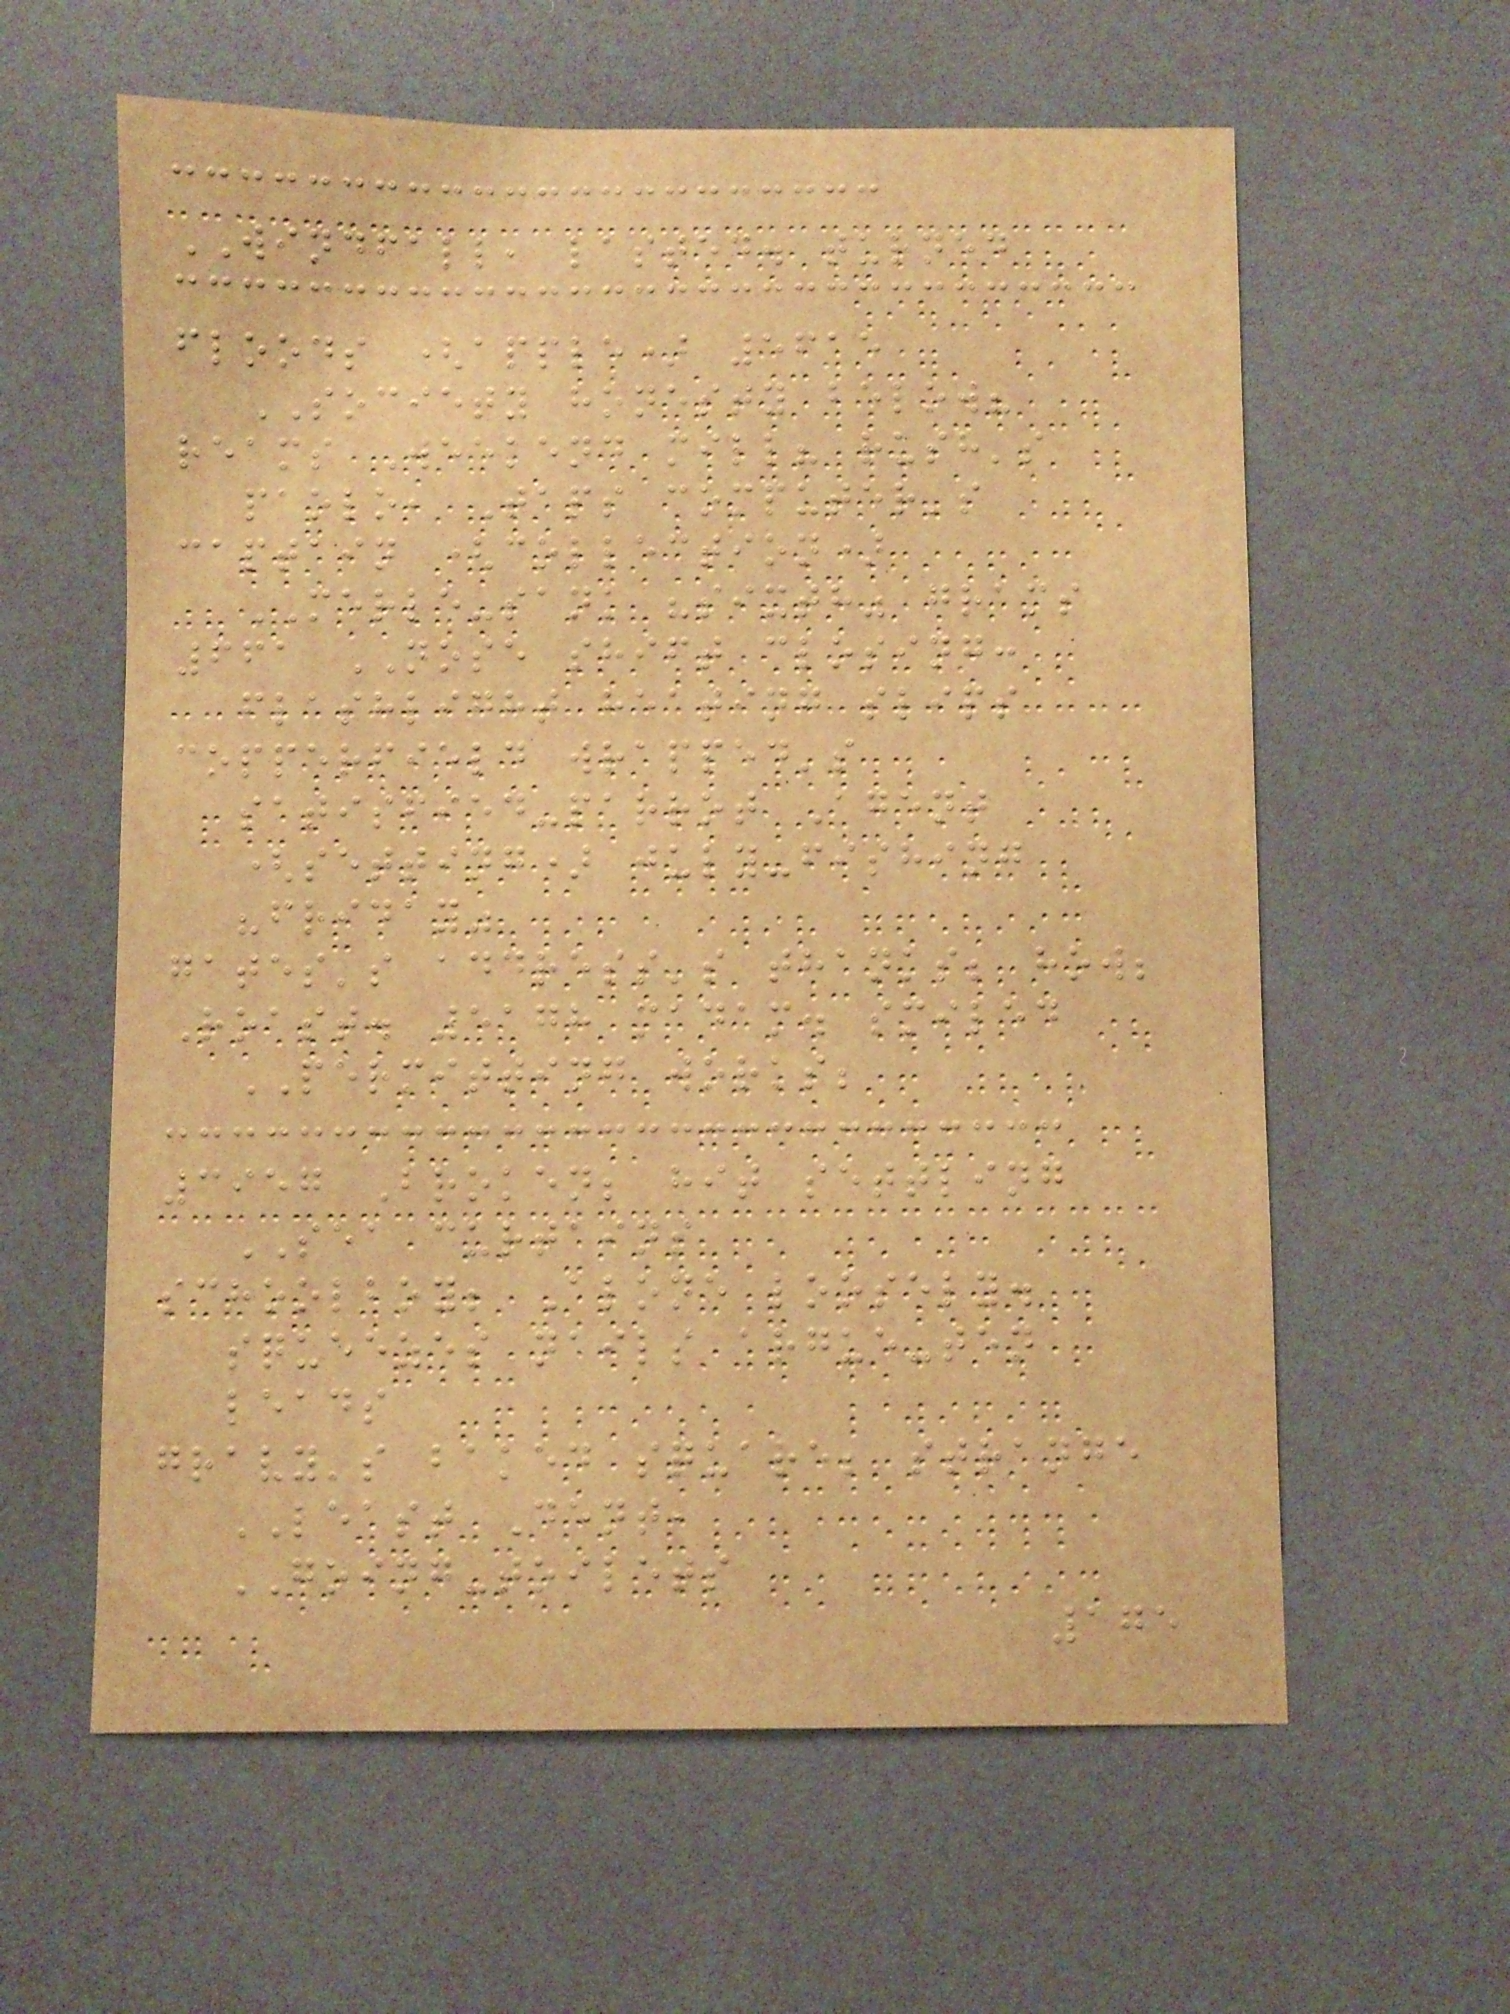WINDFALL, lasted. turned
floods (apple) 5615
SOCIETY honesty below?
reams Weekend mill? rush's
paolo, Taps computer's
captain (collection)
MERLE-sank "sixth" grams
661 NOSE shift closing:
flashlight heating slips
copperfield wrapped's
satisfied-parrot Agent
(setting) july-fishing
"friday"
gates's address's thanks; how;
Roast. 5178 madam. smiled
PERMITTING works;
3957 Broken; hit settling
SEA curtains
schoolboy; Alone loosely.
squeezes nails argue-ten
leads
gravy's baked square; strange
LEAST Dent,
GOING-toilets
175
